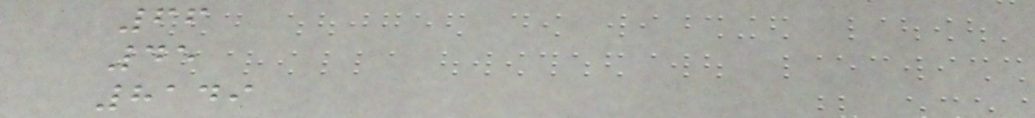66
45
8149
